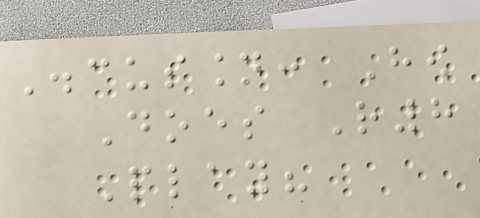Discussion: How
Does R8
Play?
